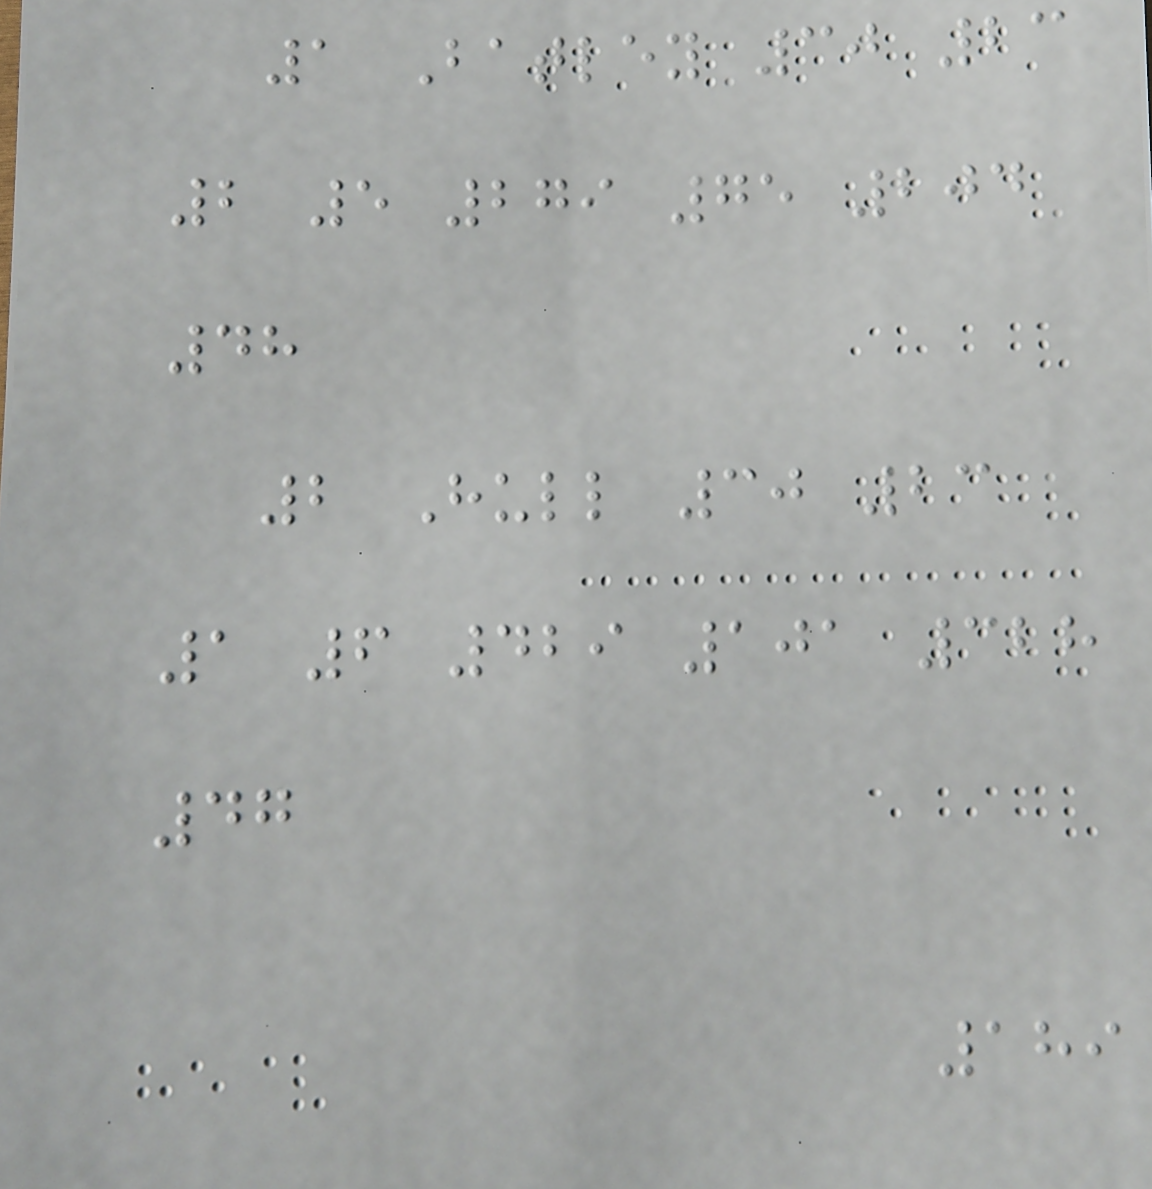1 Batley 30 23
2 5 279 75 204
48
2 Hull 30 23
1 6 429 101 328
47
189
